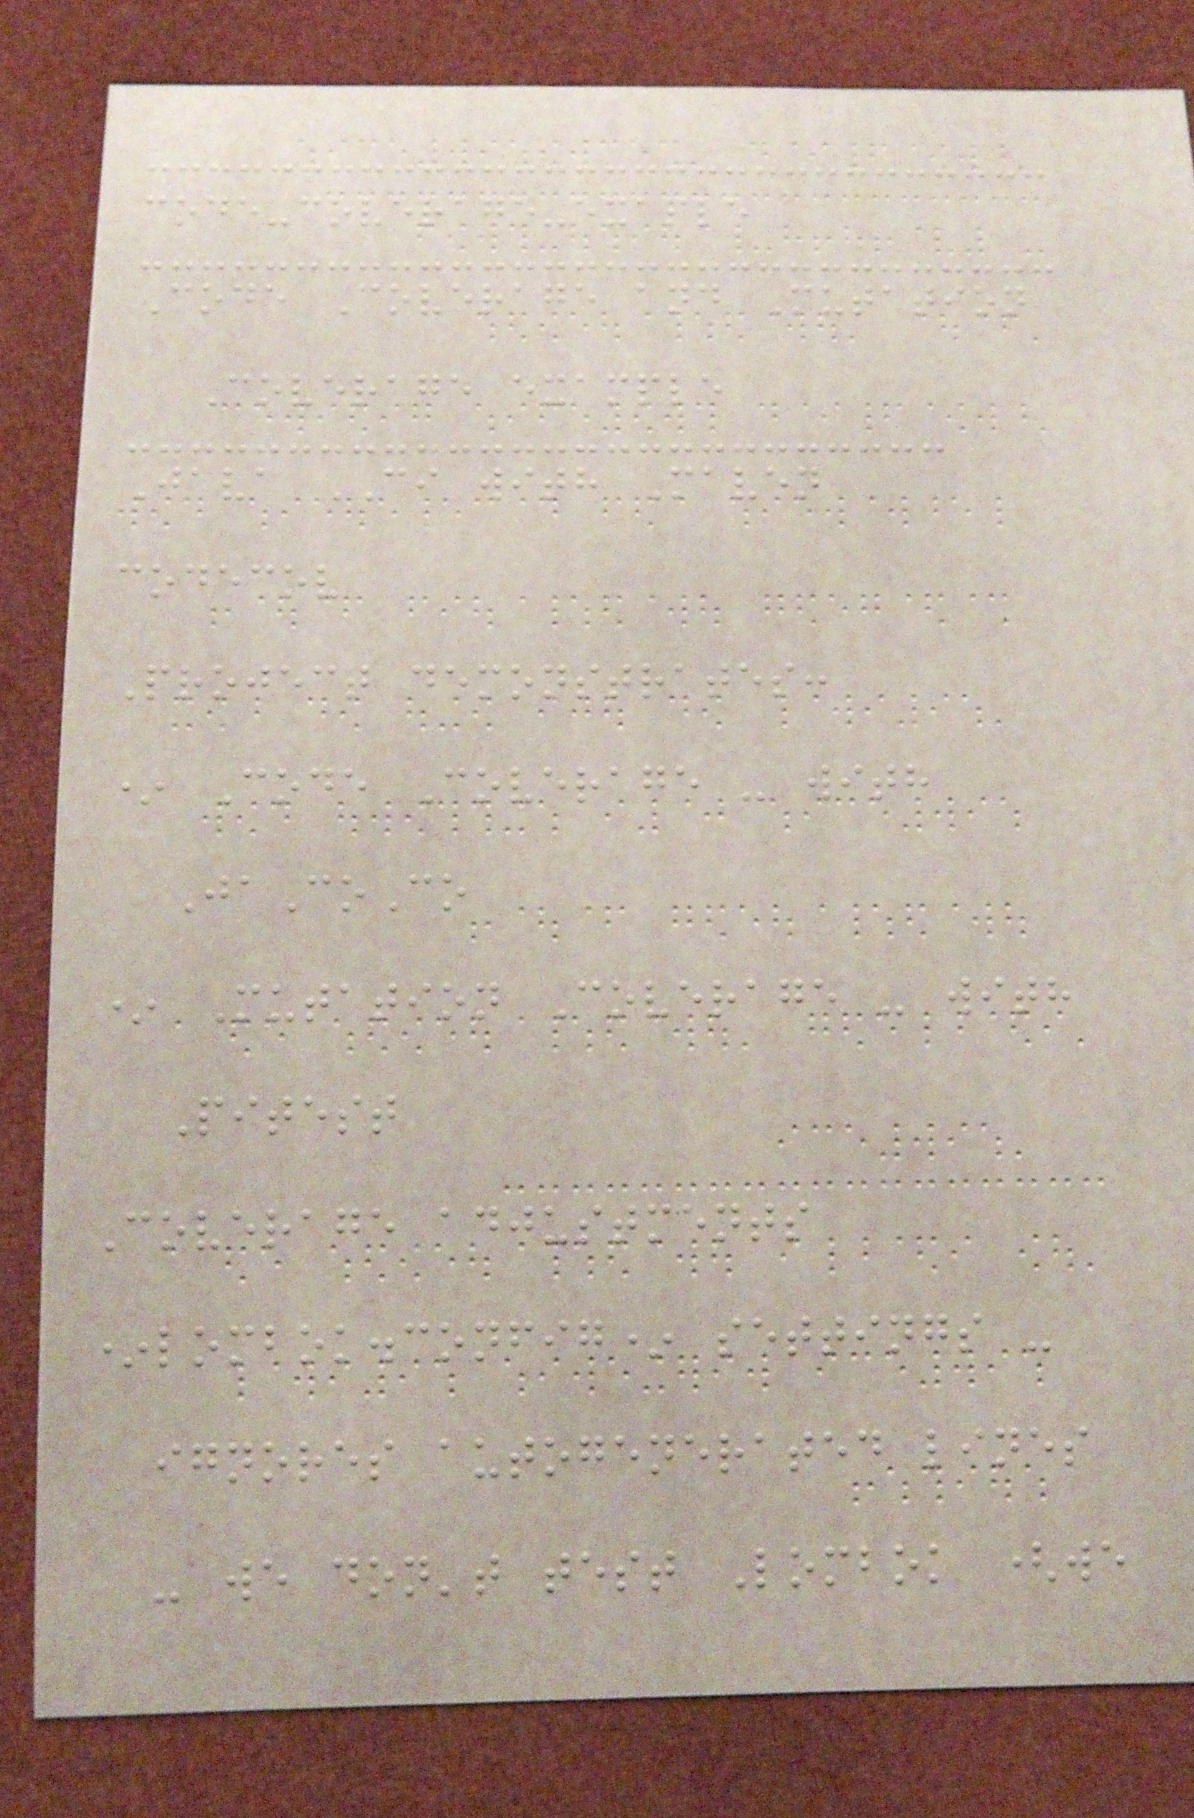code-coverage-exaple
Code Coverage and Mutation
Coverage example
Java CI with Maven
codecov
Project demonstrates:
* Code Coverage - with
JaCoCo
* Mutation Coverage - with
Pitest
Coverage adjustments
*lombok.config* settings -
ignores autogenerated lines
- we don't test Lombok (we
